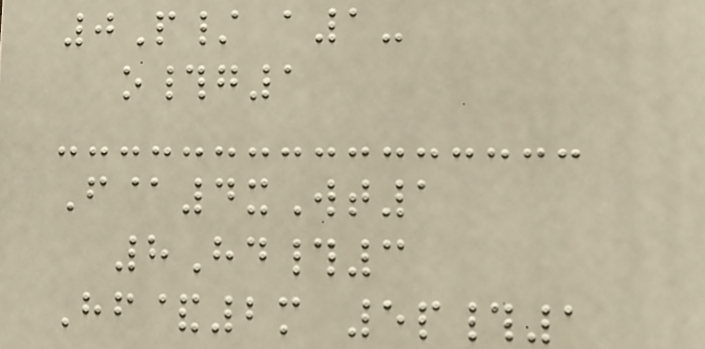0P/ a1-
o#g1
F@4xWt1
8Hd#3
Hf&2m 5p#1
